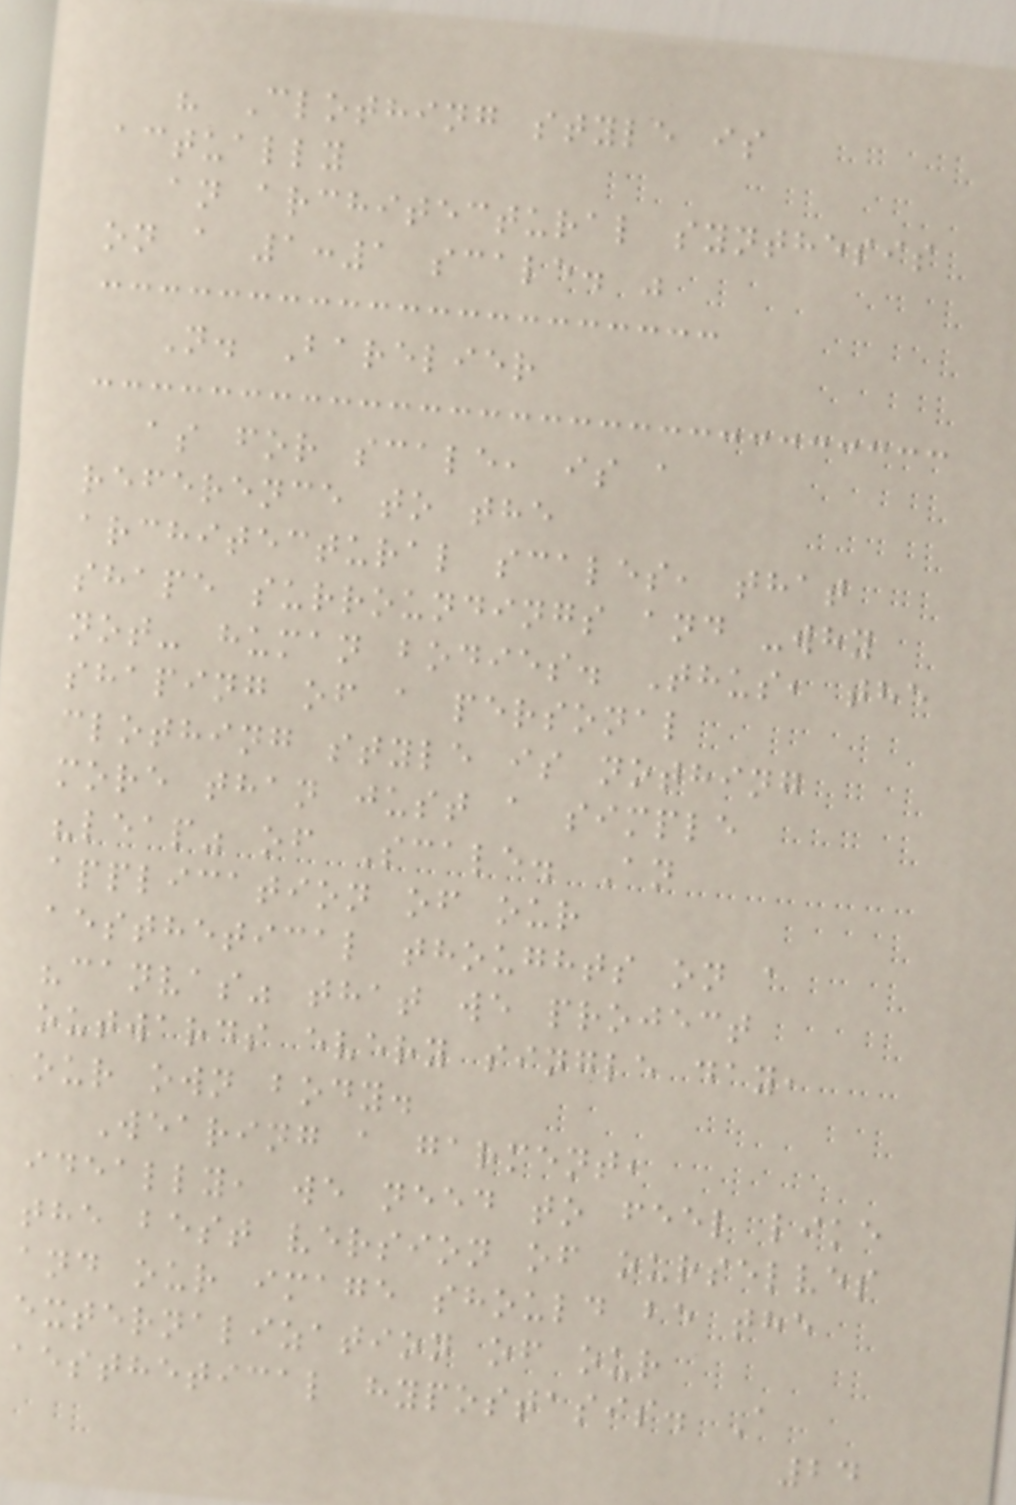" Clothing style is
actually
an architectural synthesis
on a 1:1 scale. "
N. Barelier
as for scale, is a
reference to the
architectural scales, that
shape surroundings and -why
not- human bodies. Thus, the
shaping of a personal
clothing style is nothing
more than just a simple
"leap" of Scale. An
application of our
aesthetical thoughts on a
"canvas" that we project
outwards every single day,
our own body.
Wearing a garment,
ideally, we need to feel like
the best version of ourselves
and our image should be the
externalization of our
aesthetical hypostasis. A
24
